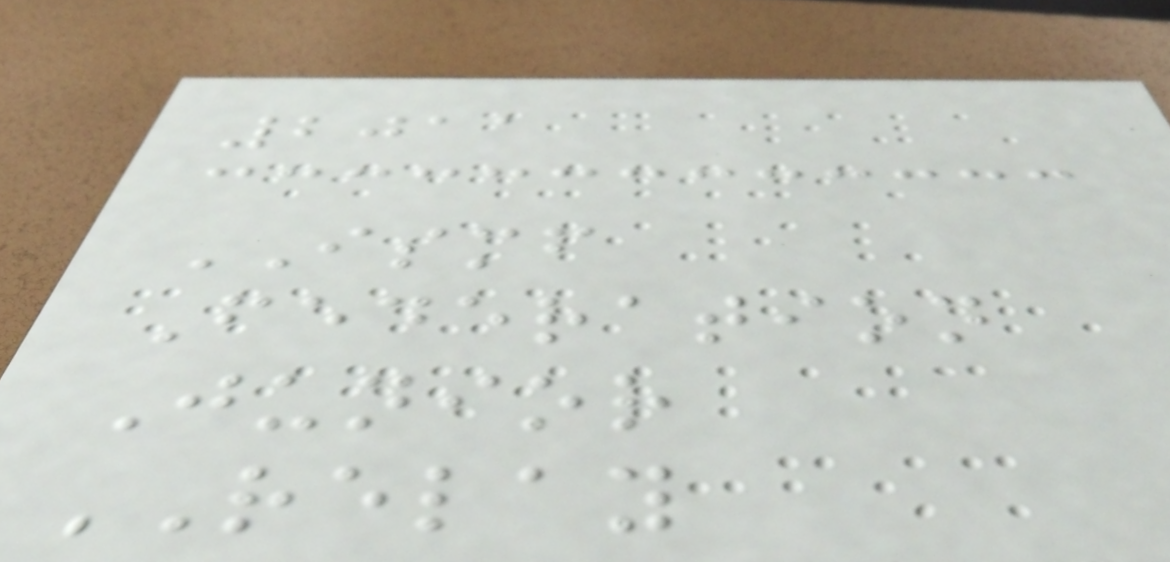2011
ISMF
Federation
Junior
RELAY
